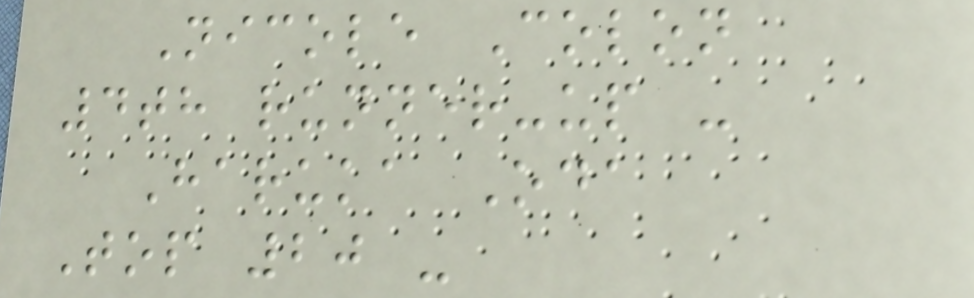Nicole Colon
4th runner-up -
Haruka Oda
Top 20 -
